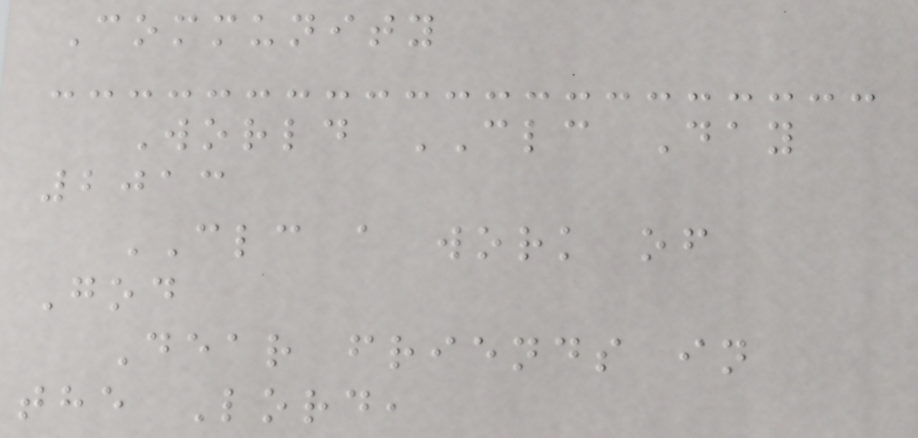Community
World CLC Day
2013
CLC a work of
God
Dear friends in
the Lord,
